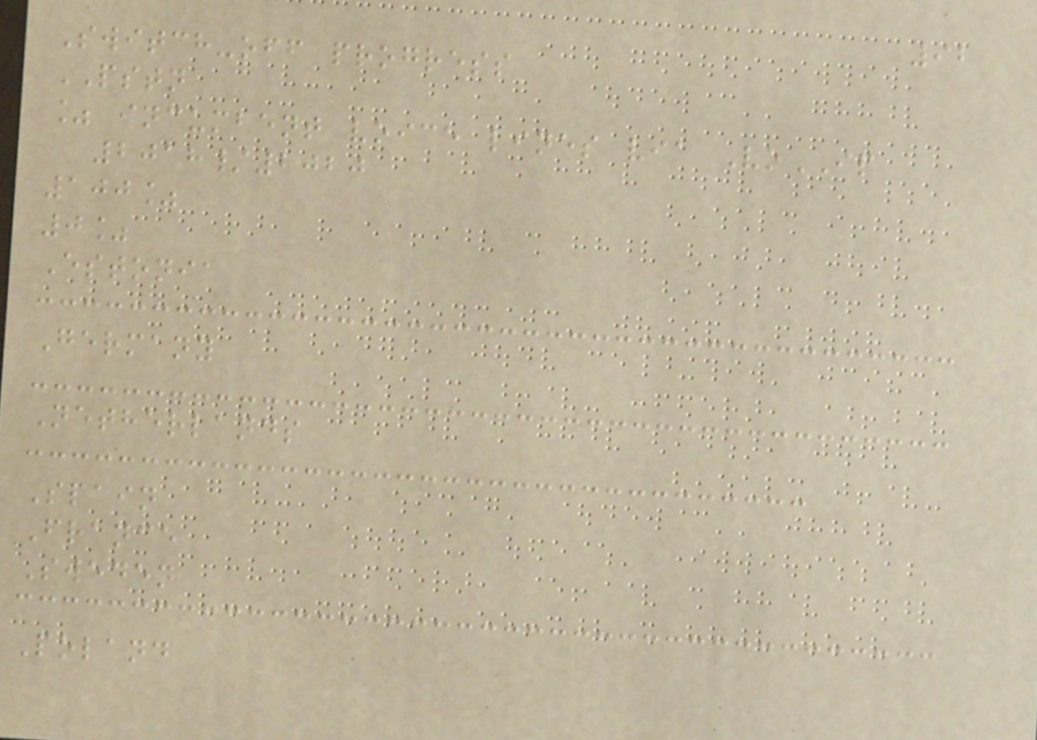92
Switch-off progress
PSTN
% incumbent voice lines via VoIP
2018/2020
100%
0%
Estonia
Germany
Netherlands
Spain
France
Sweden
Poland
